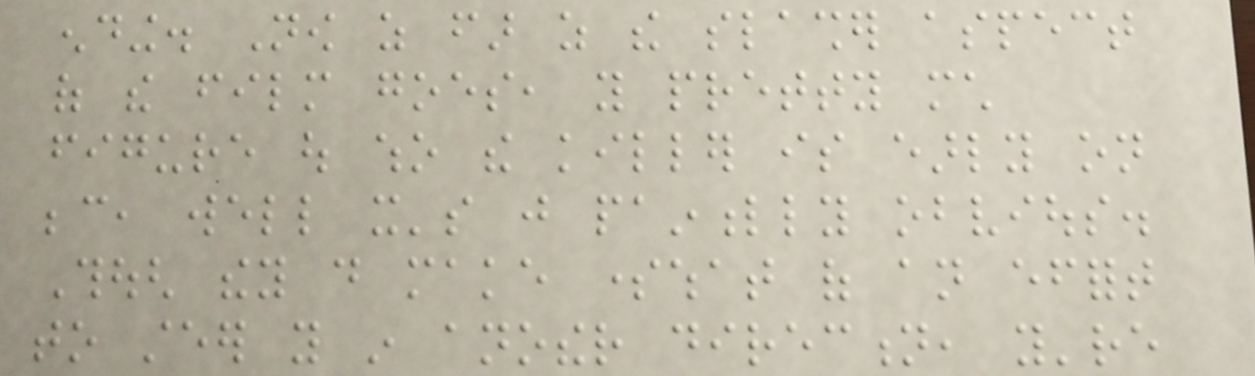ending. Now as far as the slasher aspect
of the film goes, you pretty much
figure out who the killer is early on
because, well it's just painfully obvious.
Though they do make somewhat of an effort
to steer you in another direction, you're
